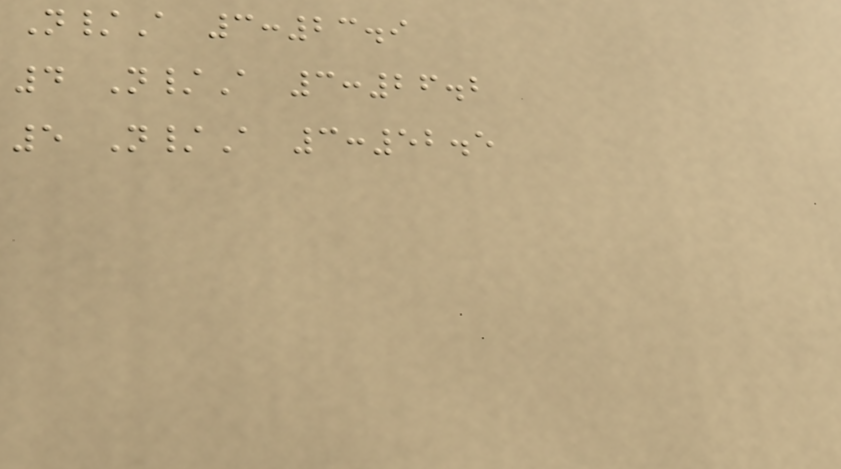N/A 3:23.9
4 N/A 3:26.2
5 N/A 3:52.5
